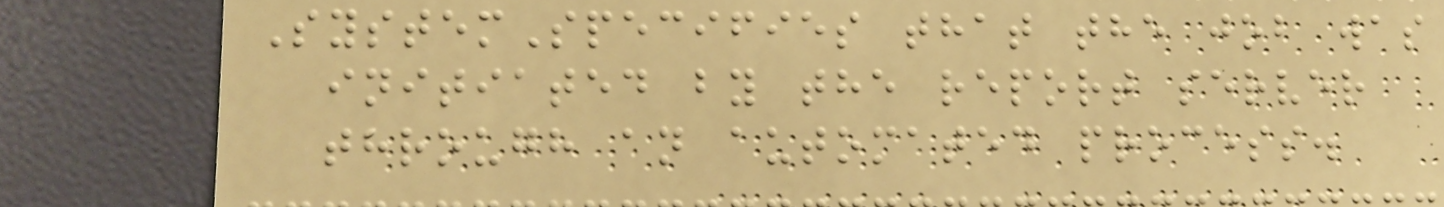SystemSpecifies that the job was
initiated by the report server
through an automated process.
